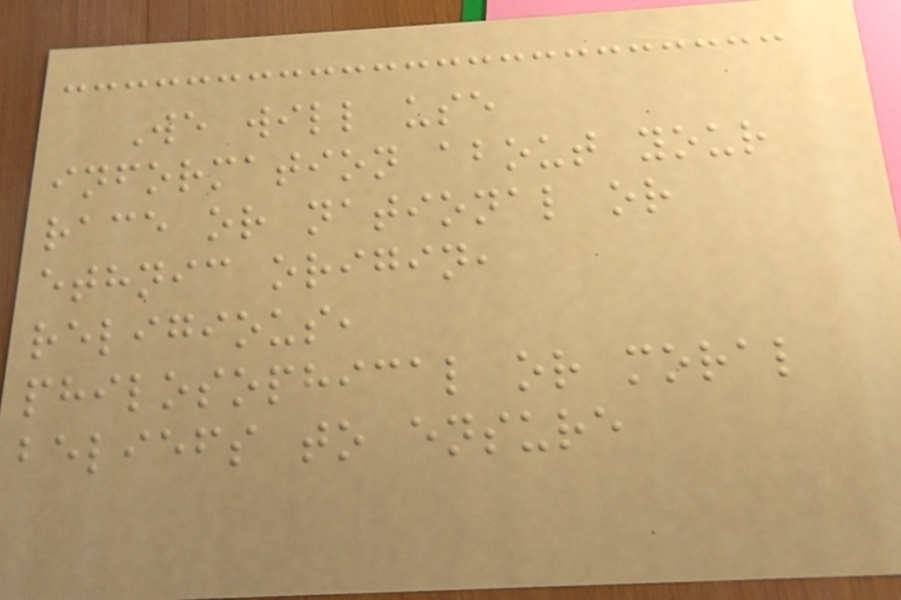We will use
information about your
race or national or
ethnic origin,
religious,
philosophical or moral
beliefs to ensure
